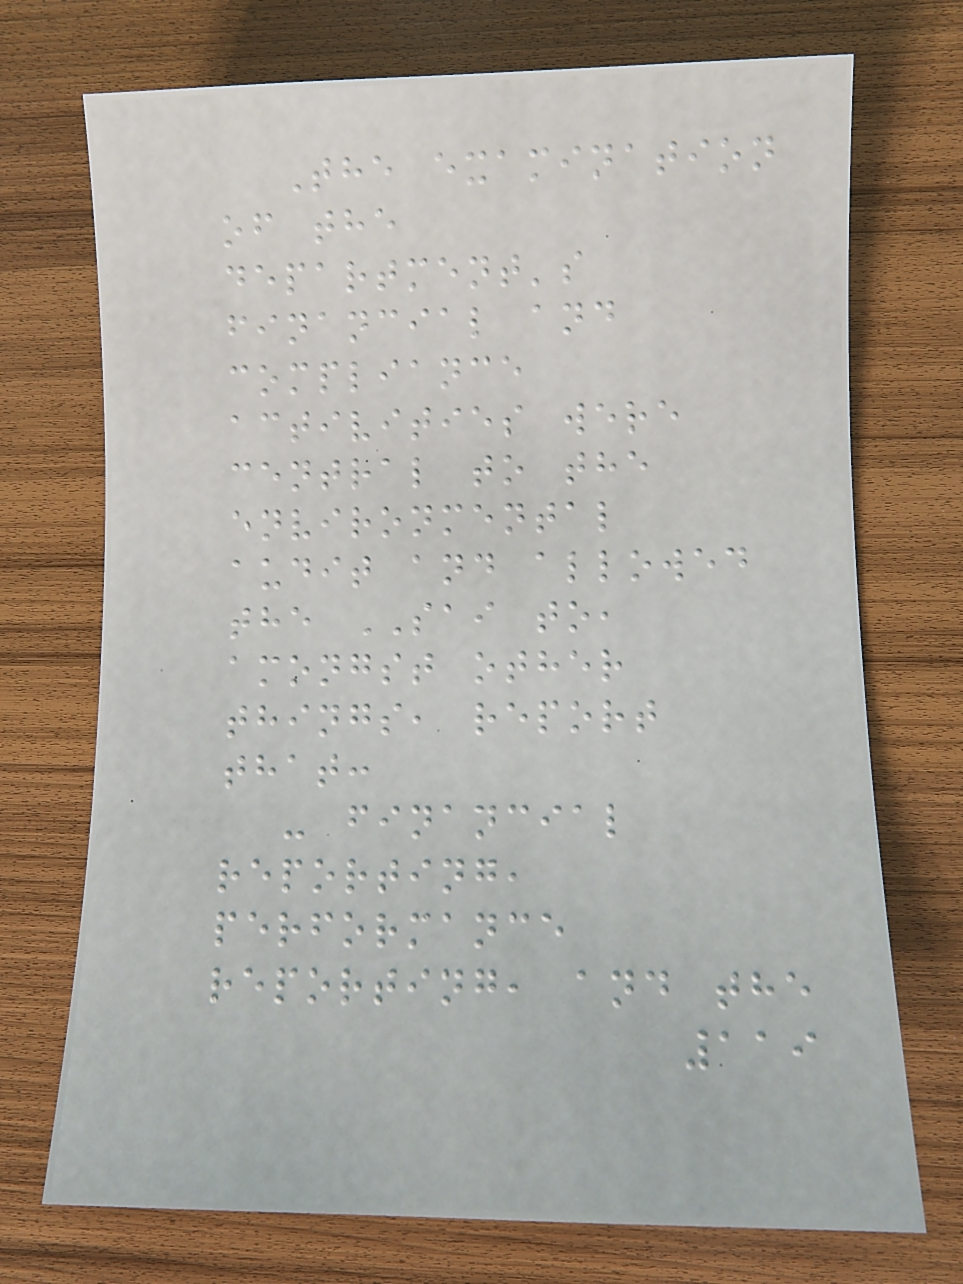The examination
of the
department's
financial and
compliance
activities were
central to the
environmental
audit and allowed
the SAI to,
amongst other
things, report
that:
- financial
reporting,
performance
reporting, and the
119
